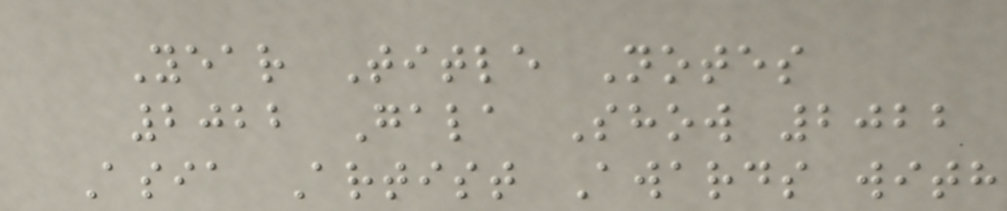Year Title Notes
2022 Gala Show 2022
Asia Artist Awards with
